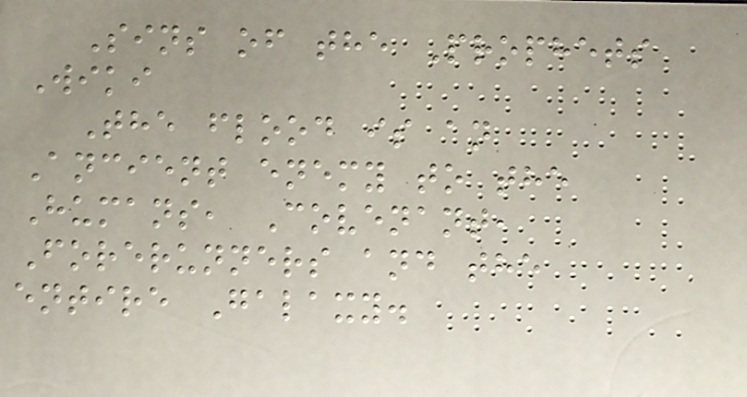Sins of the Prophets
Wiki
The flood is an
Ancient enemy to the
Humans, Covenant,
Forerunners and the
entire Galaxy.
